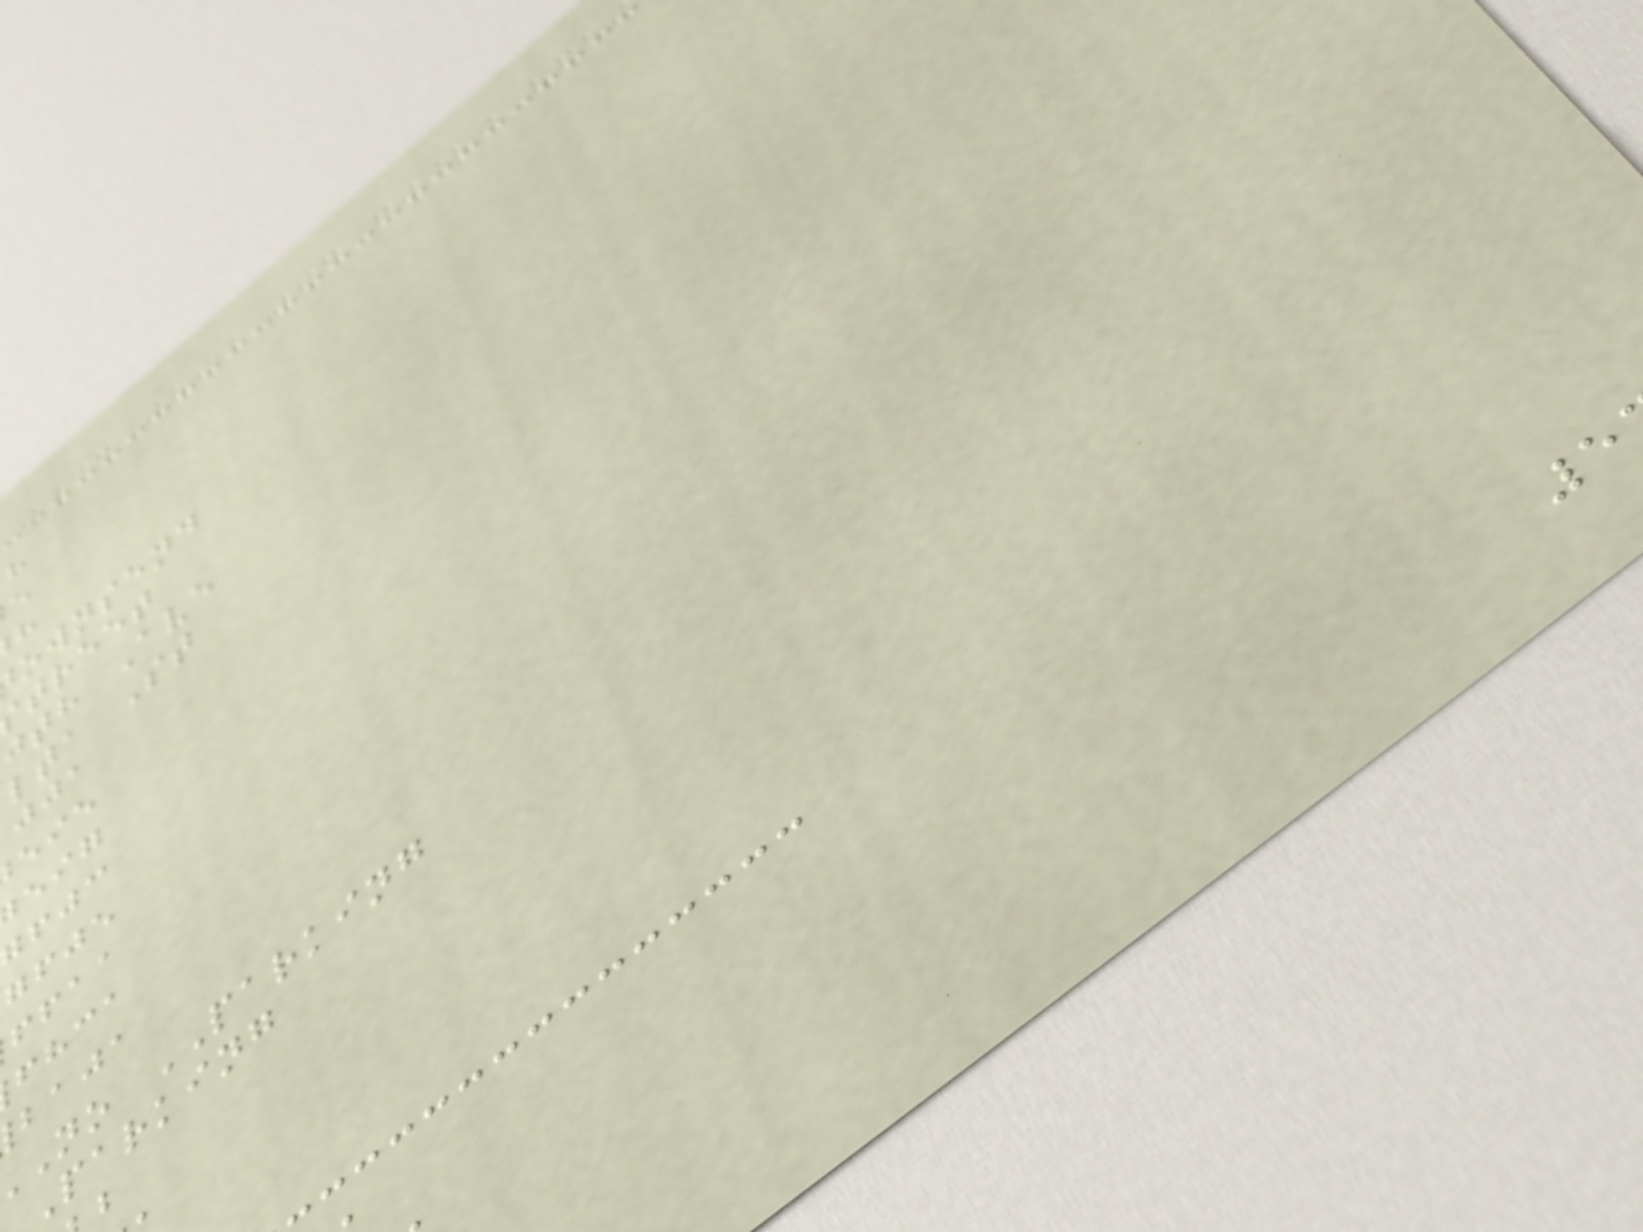ownsend
treet
jth Ave
lta St
gfje
ffaa
fhca
baja
no PARKING
parking
